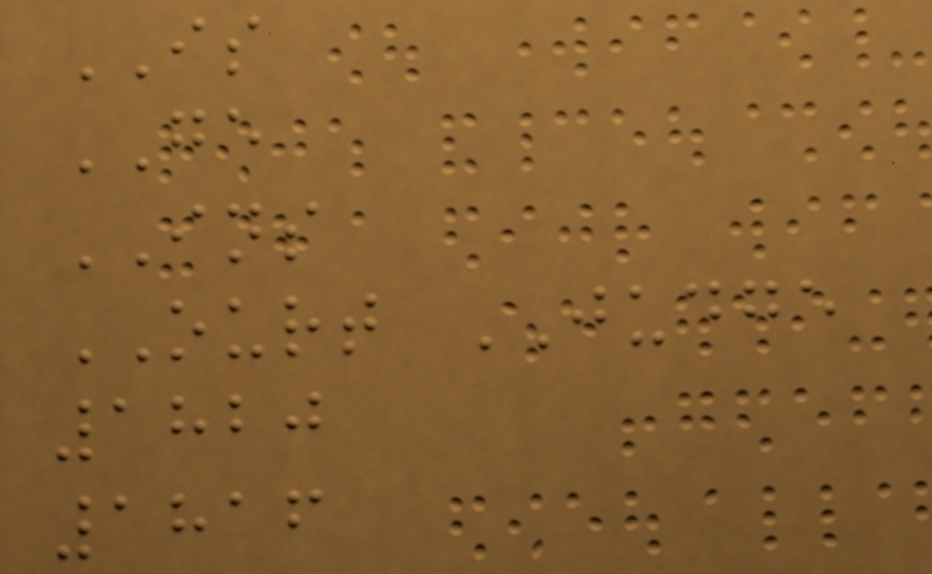IS
GE
INS
OURT JUDGE
1820
1816
